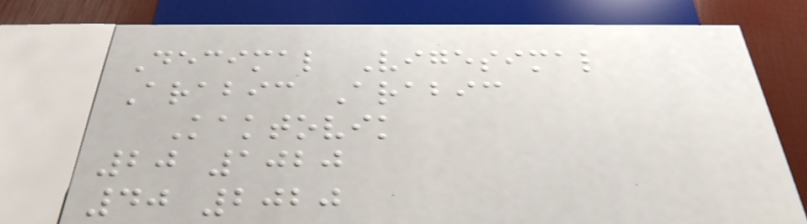Decimal Vigesimal
Arabic Arabic
Kaktovik
20 1020
40 2020
